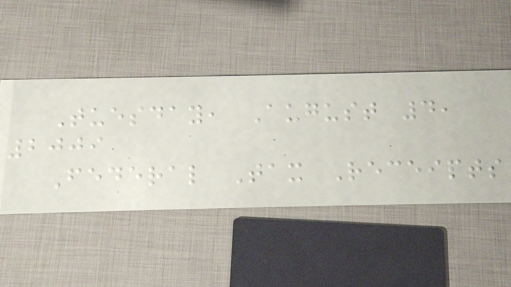Tuesday, August 4,
2009
Federal Tax Receipts
